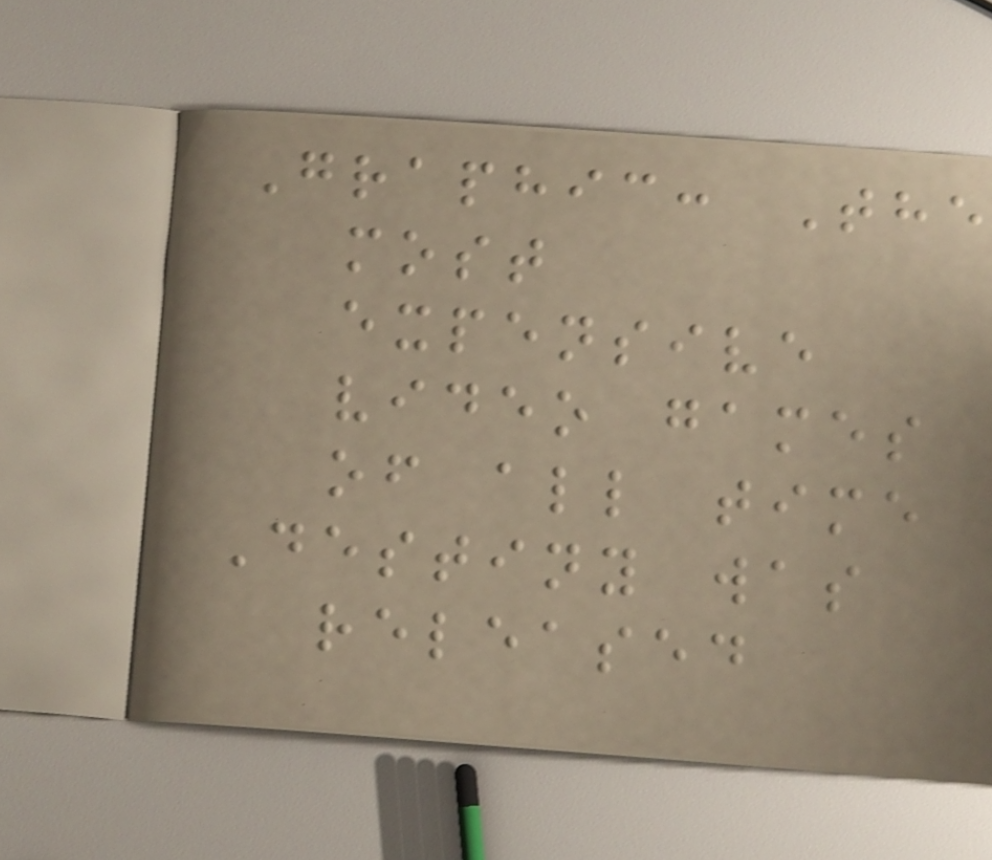Graphic: The
most
expensive
video games
of all time
Destiny was
released
